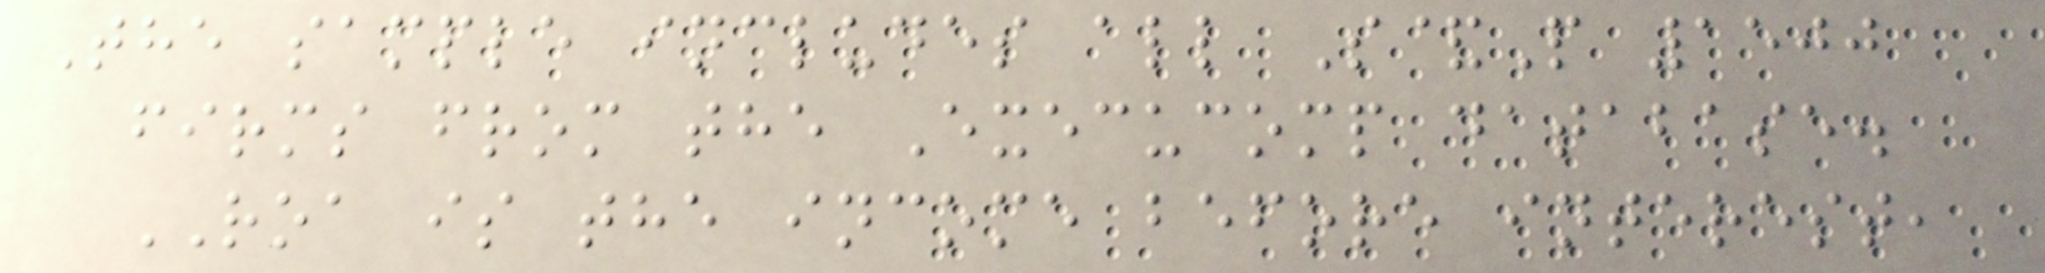The sample includes all S&P 1500
firms from the Execucomp database.
ROA is the income before interest,
